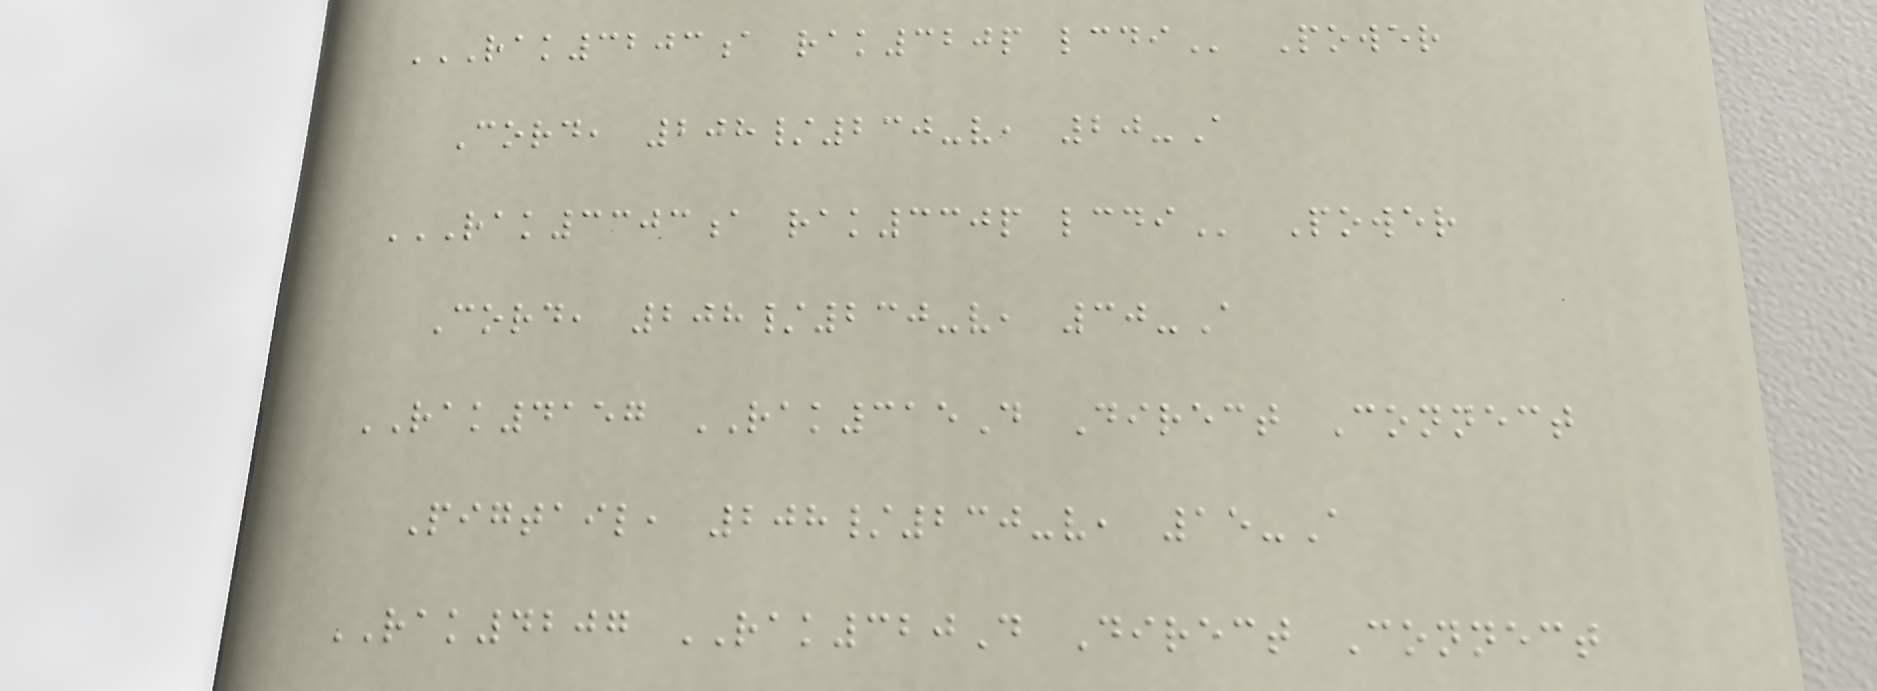RAK3203A RAK320P LCDI Power
Cord, 208/230-v, 20-A
RAK3303A RAK330P LCDI Power
Cord, 208/230-v, 30-A
RAK4157 RAK315D Direct Connect
Pigtail, 208/230-v, 15-A
RAK4207 RAK320D Direct Connect
